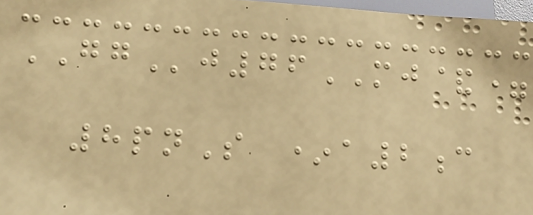GGj76MJ&=
8pnS *a2c
